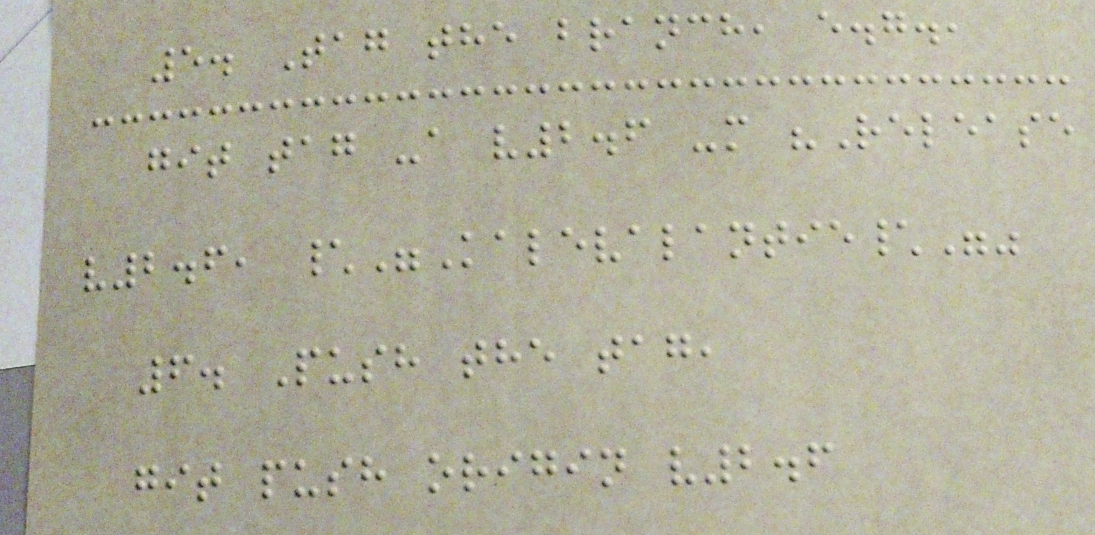5. Tag the branch, e.g.,
git tag -a v2.6 -m "Release
v2.6, \"Kalevalantie\""
6. Push the tag,
git push origin v2.6
